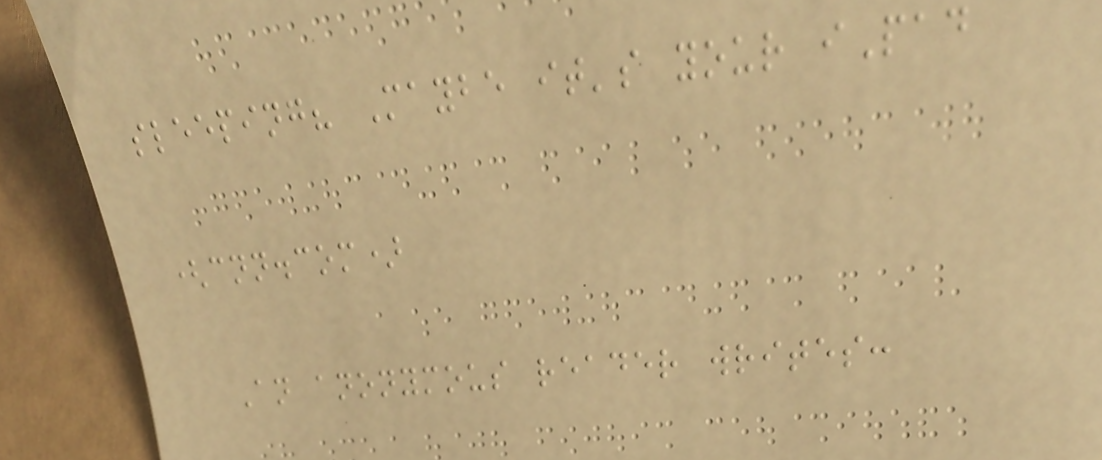sleeping? Maybe it's your iPad
(cnn.com)
An anonymous reader writes:
